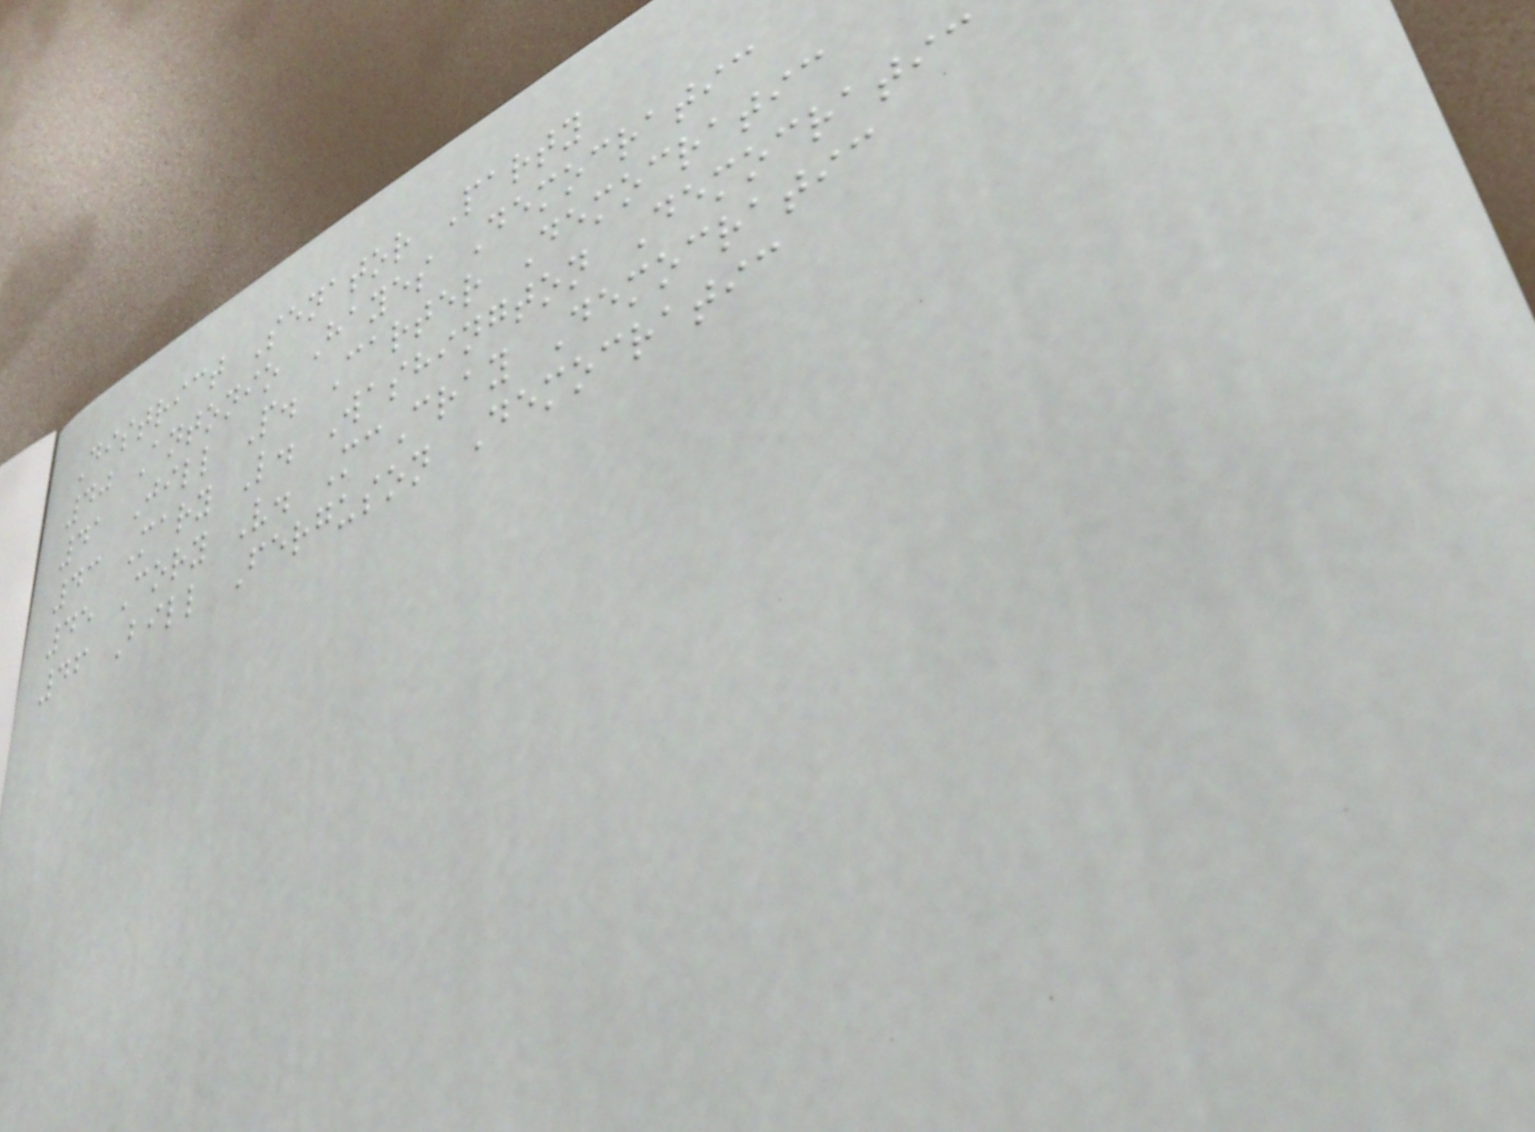District Senator Party
40 Antonio Hayes Democratic
41 Jill P. Carter Democratic
43 Mary L. Washington Democratic
45 Cory V. McCray Democratic
46 Bill Ferguson Democratic
